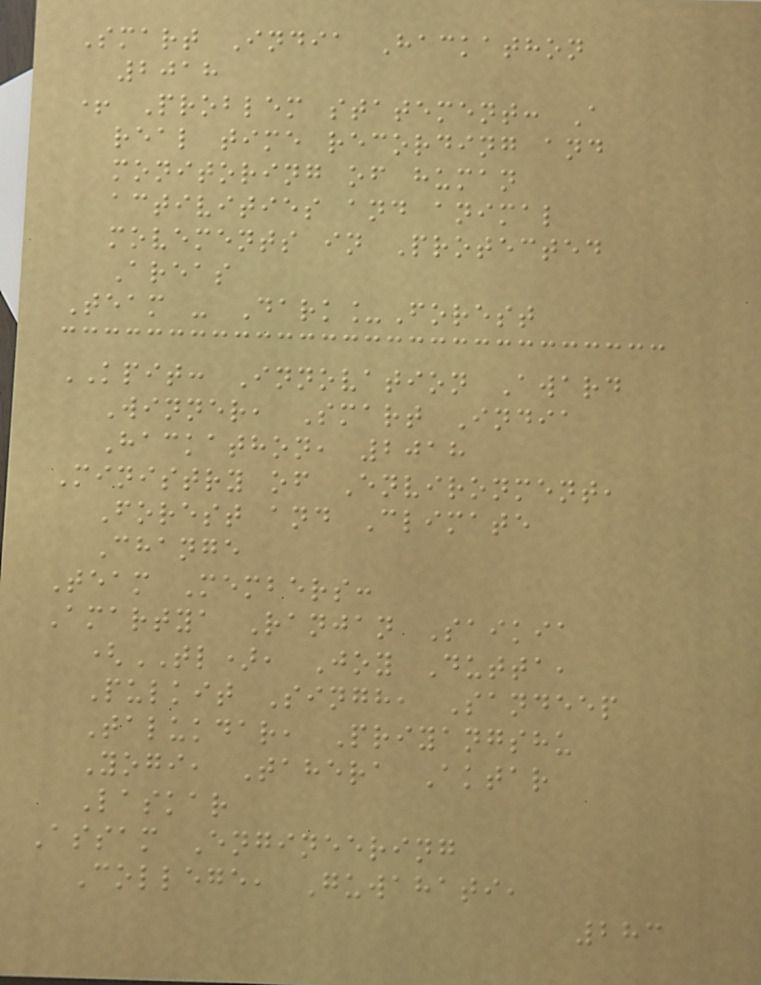Smart India Hackathon
2018
+ Problem statement: A
real time recording and
monitoring of human
activities and animal
movements in Protected
Areas
Team - Dark_Forest
KPIT: Innovation Award
Winner, Smart India
Hackathon, 2018
Ministry of Environment,
Forest and Climate
Change
Team Members:
Amartya Ranjan Saikia
(TL), Joy Dutta,
Pulkit Singh, Sandeep
Talukdar, Priyangshu
Yogi, Tahera Aktar
Laskar
Assam Engineering
College, Guwahati,
283
